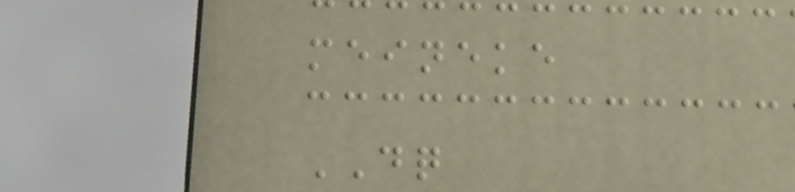meineke
DQ
